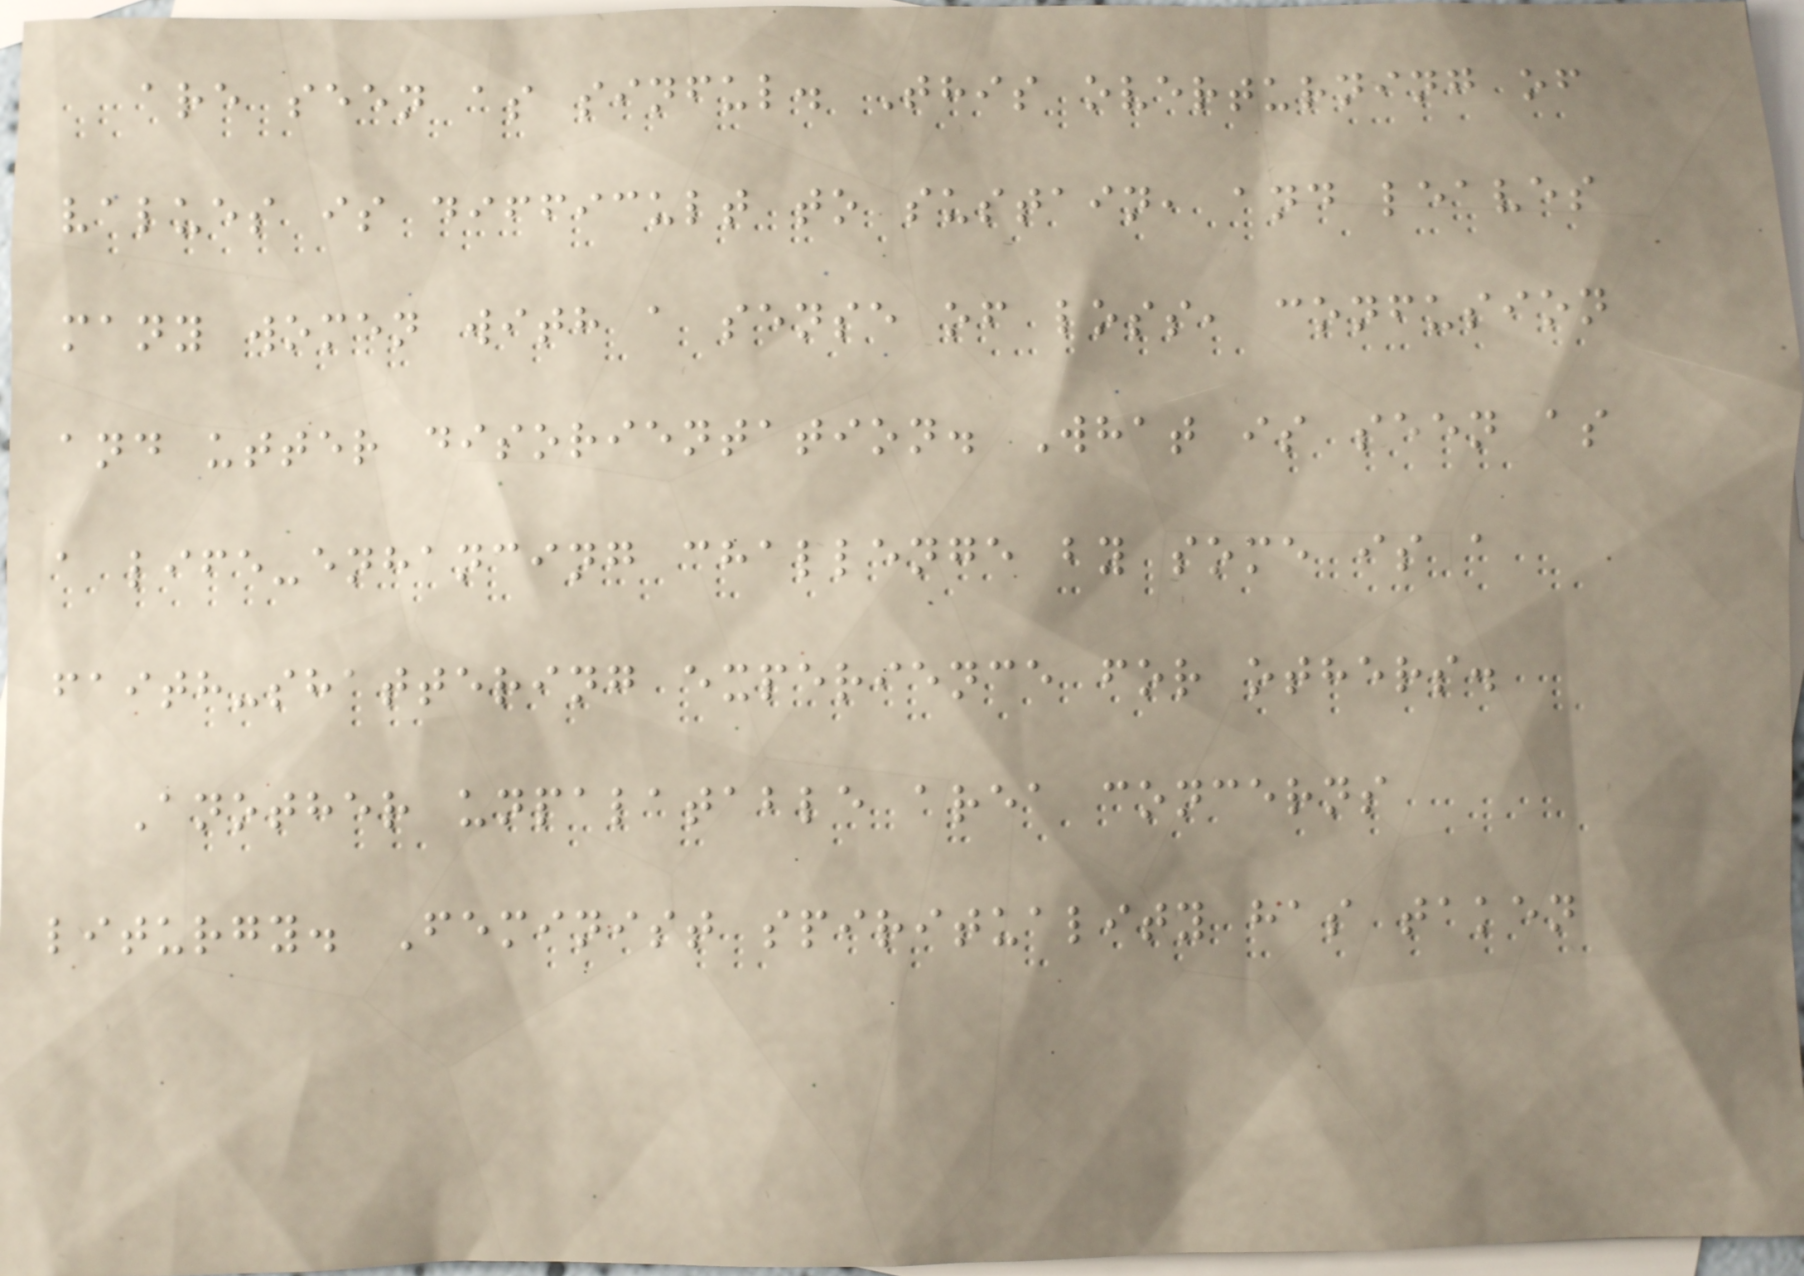are seen as sinful. This overturning of
values is difficult to sustain, and leaves
many women with a sense of loss, confusion
and utter disorientation. What is seen as
a life-enhancing challenge by some is a
faith-shattering experience for others.
Another unpalatable area concerns
liturgy. Feminist spirituality has taken
